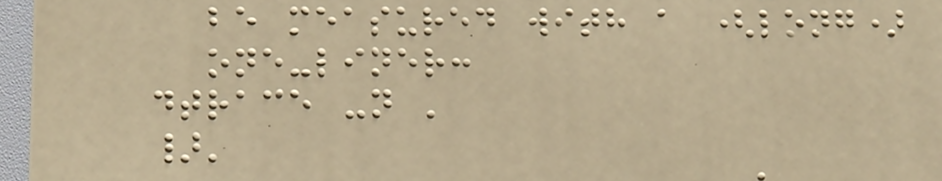be measured with a (long)
one-liner:
dtrace -n '
}'
